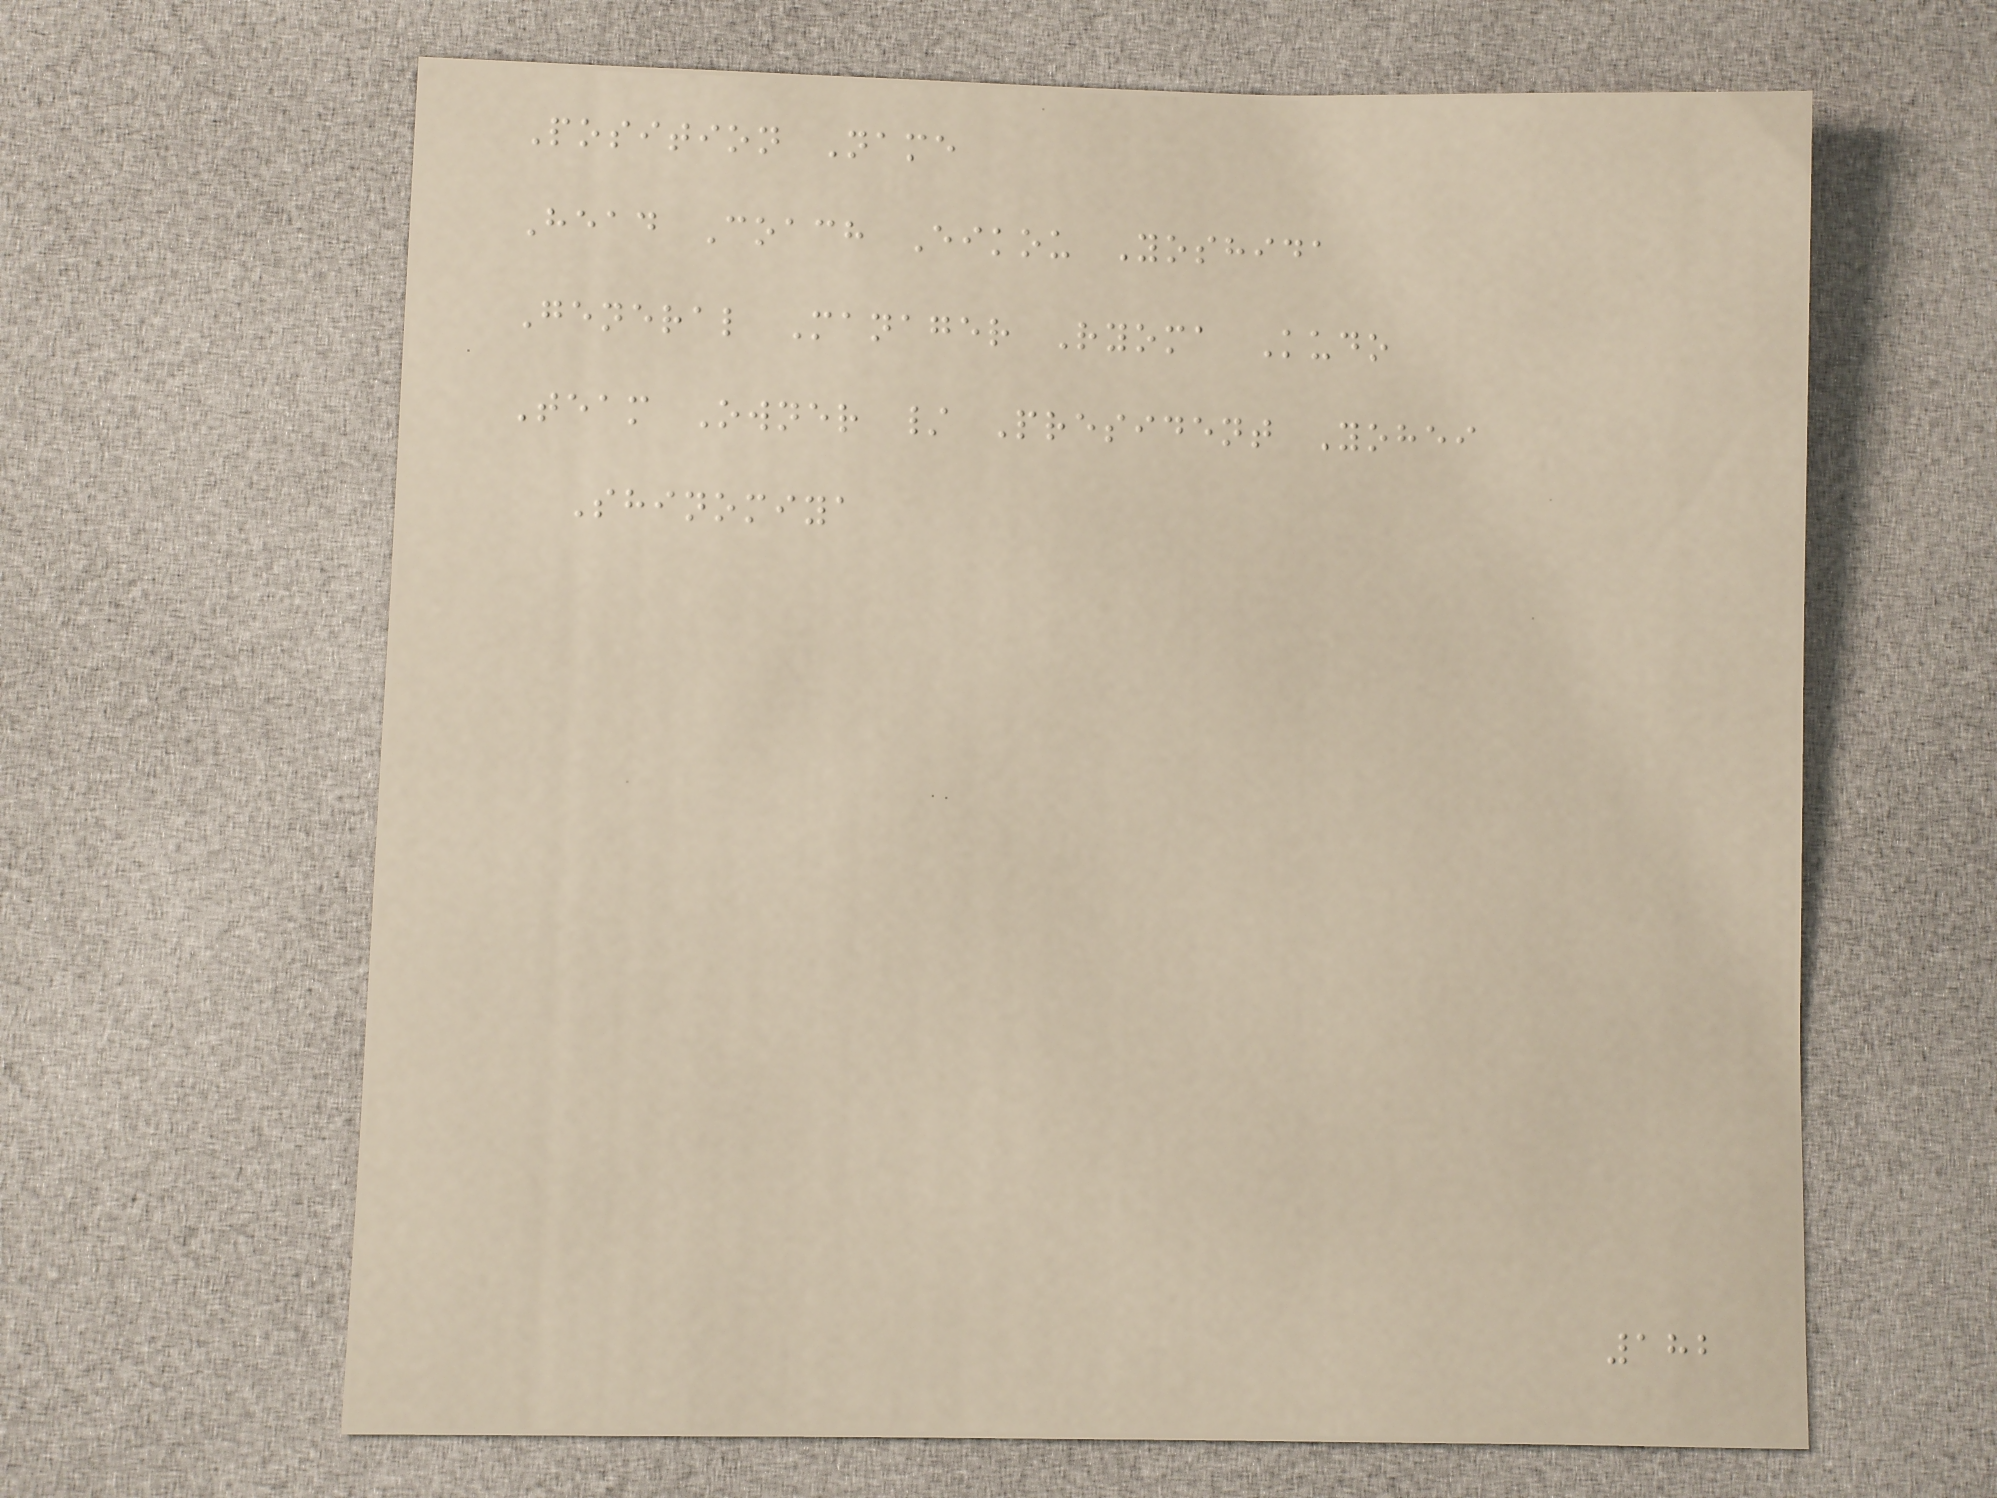Position Name
Head Coach Eikou Yoshida
General Manager Ryoma Kudo
Team Owner / President Yohei
Shinomiya
182
